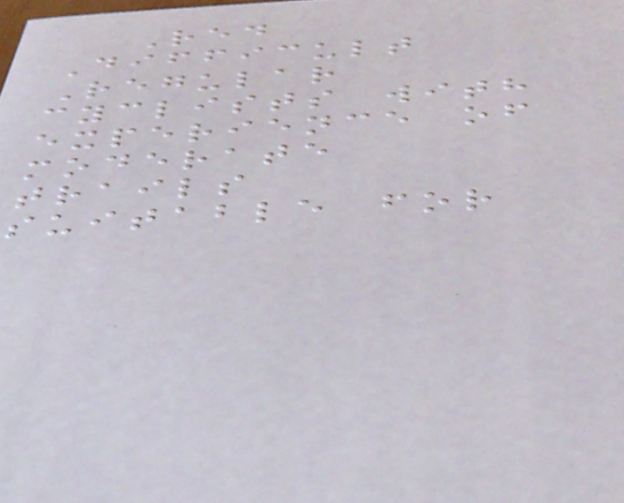Red
Difficult
Regular
cyclists with
experience of
moderate
trails
suitable for
